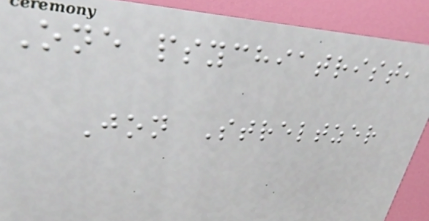One psychiatrist,
Jon Streltzer
